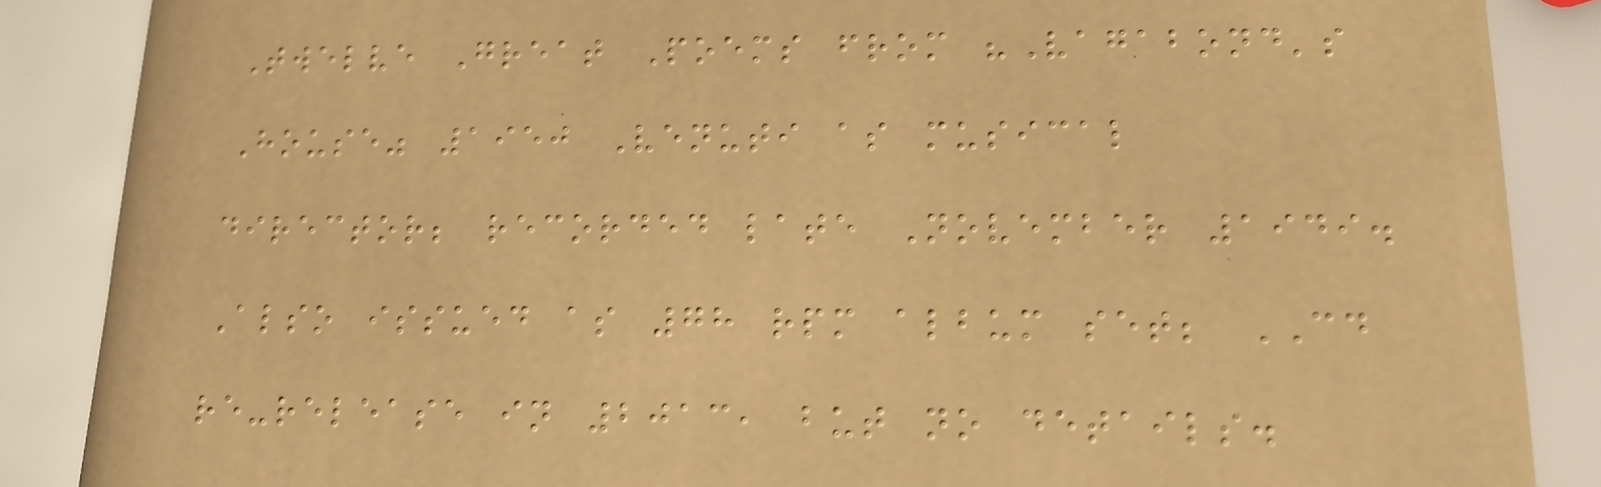Twelve Great Poems from "Vagabond's
House" 1950 Venuti as musical
director; recorded late November 1949.
Also issued as 78 rpm album set; CD
re-release in 2013, but no details.
